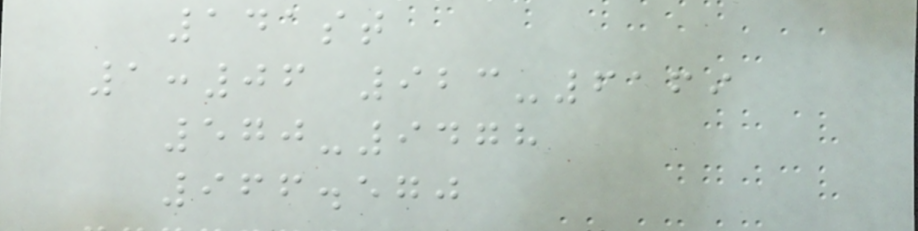141st
1:06 923-6169
570-9478
966.570
